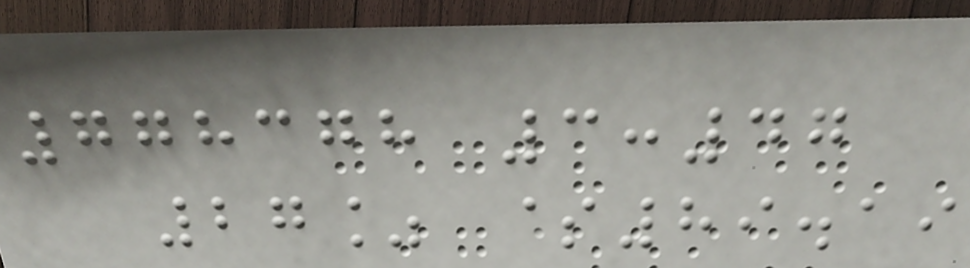778378 3:47
27% $89.19
